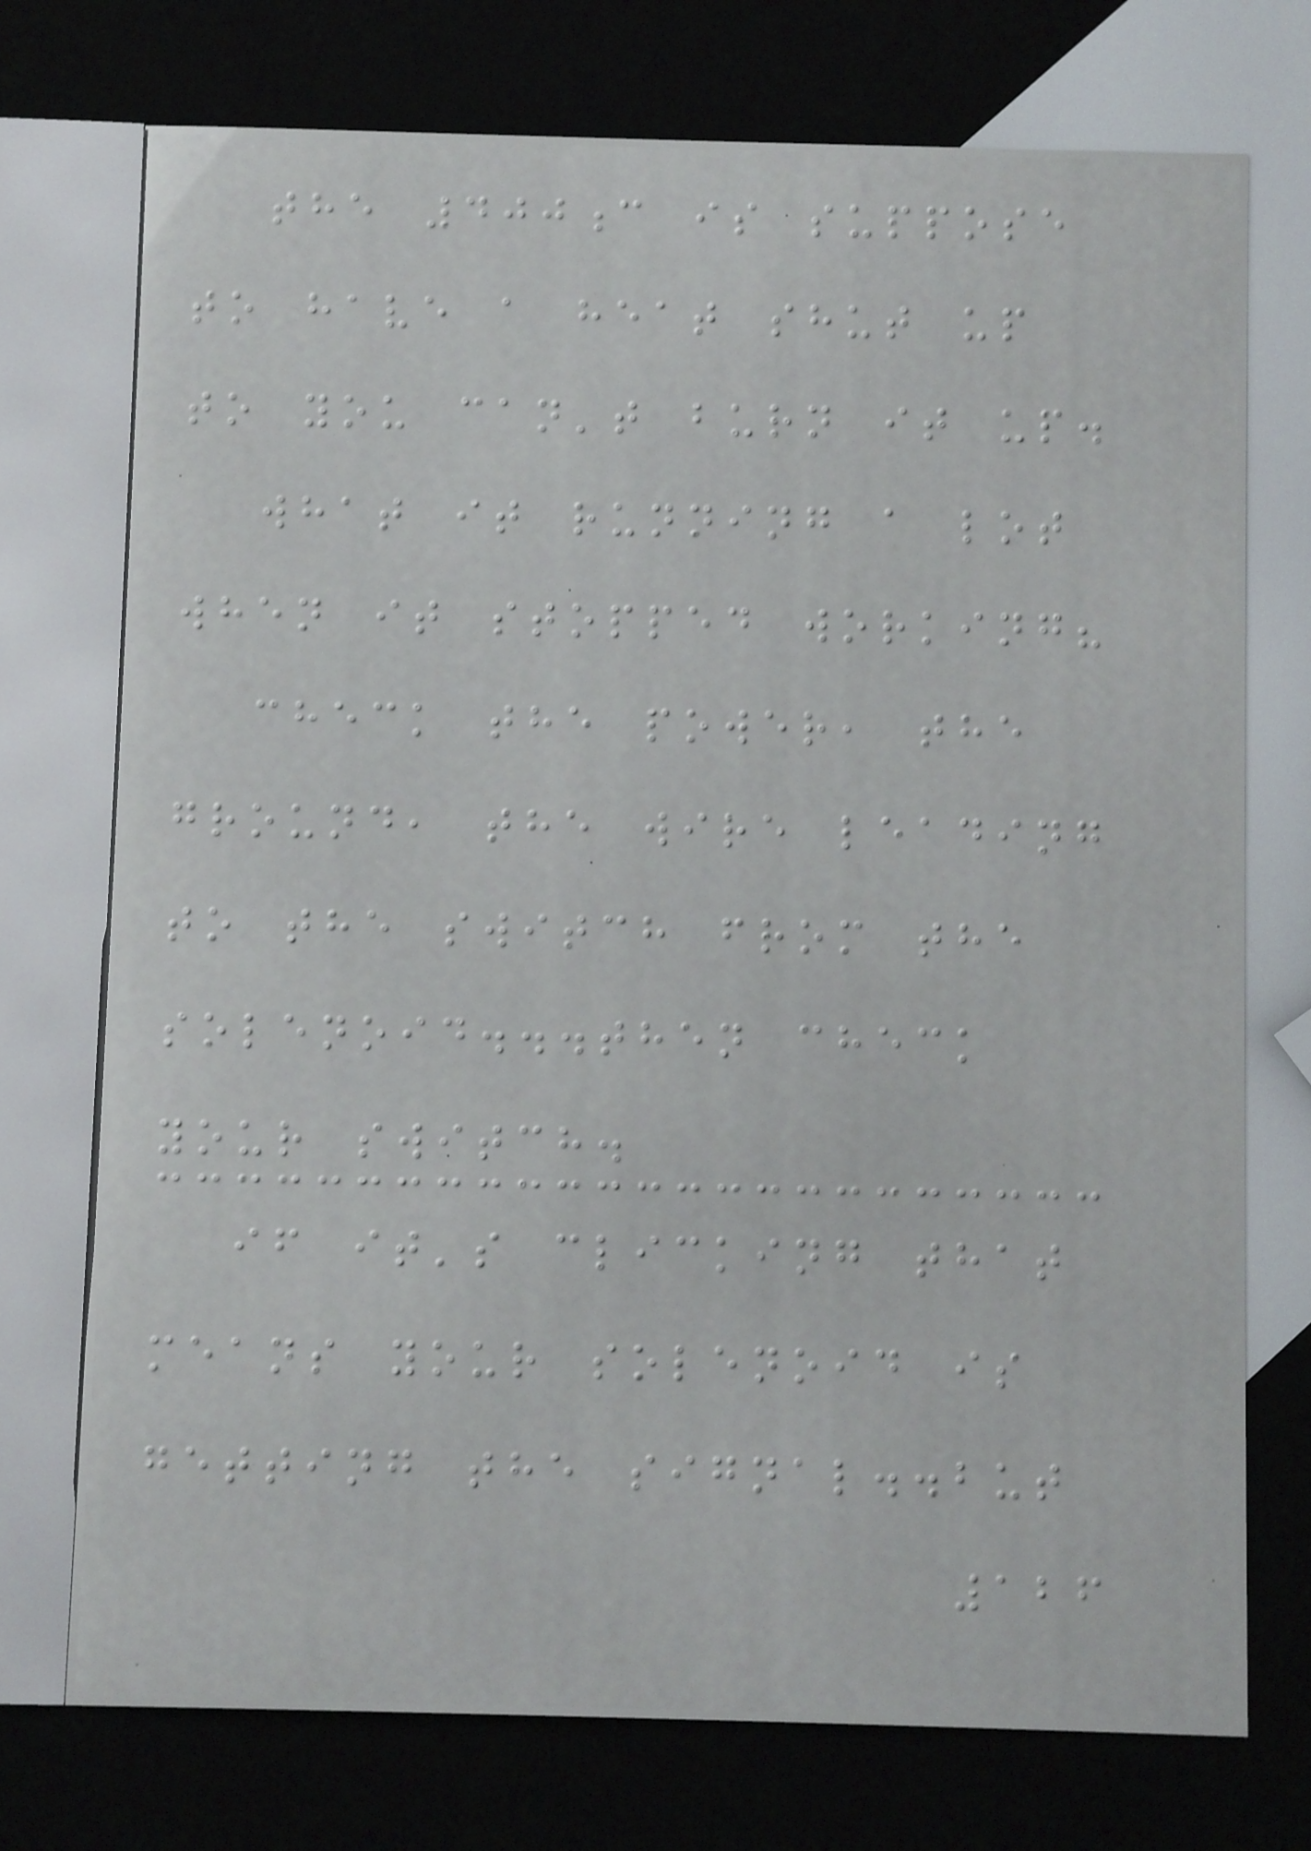the 400c is suppose
to have a heat shut up
to you can't burn it up.
what it running a lot
when it stopped working?
check the power, the
ground, the wire leading
to the switch from the
solenoid...then check
your switch.
if it's clicking that
means your solenoid is
getting the signal..but
126
